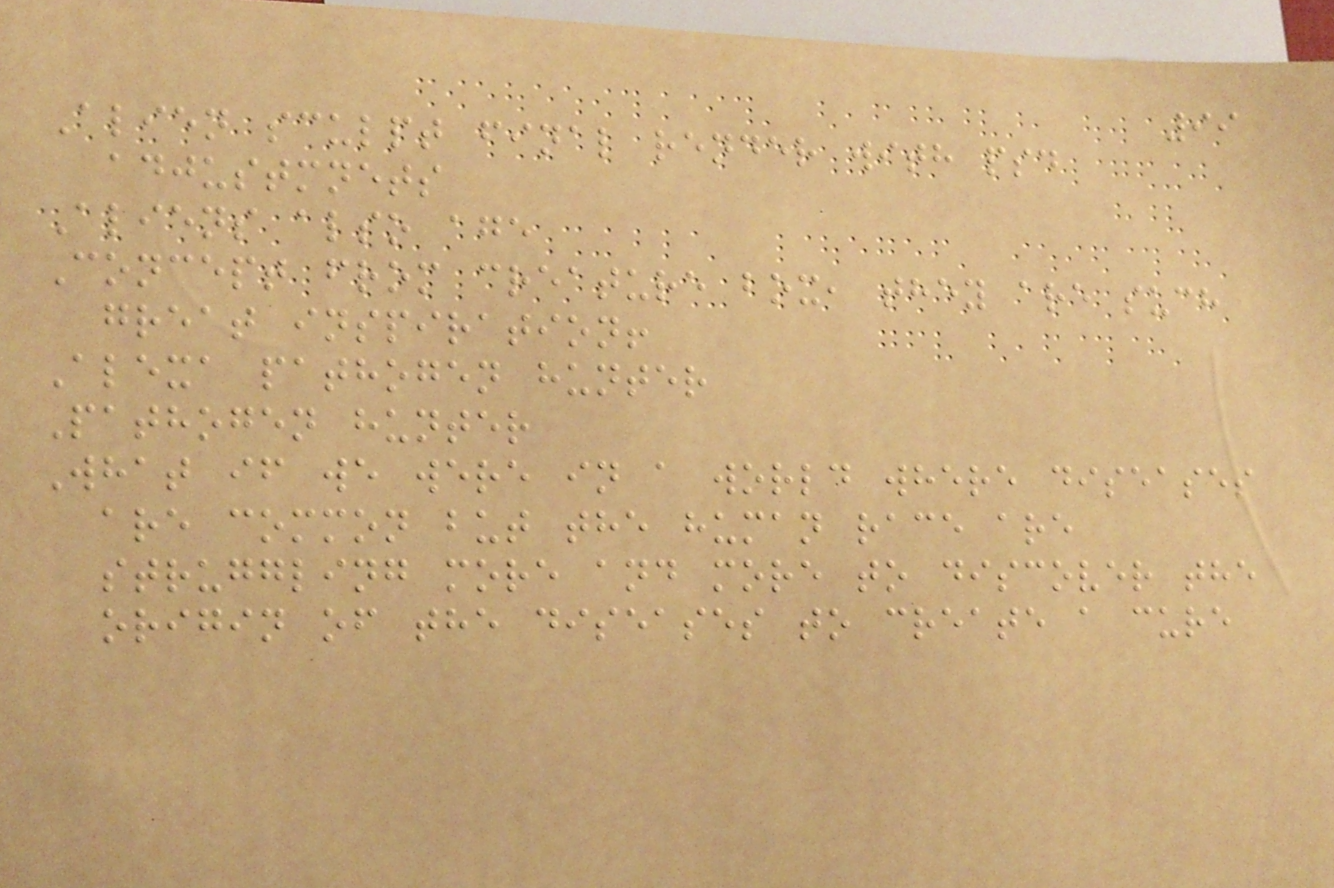99
Alien sculpt final render with psd
adjustmnets
Aliens also age
Concept from creature box, they are such
great inspiration!
Alexa pathogen hunter
Pathogen hunter
What if we were in a world where diseases
are common but the human race are
struggling more and more to discover the
origin of the diseases to create a cure
